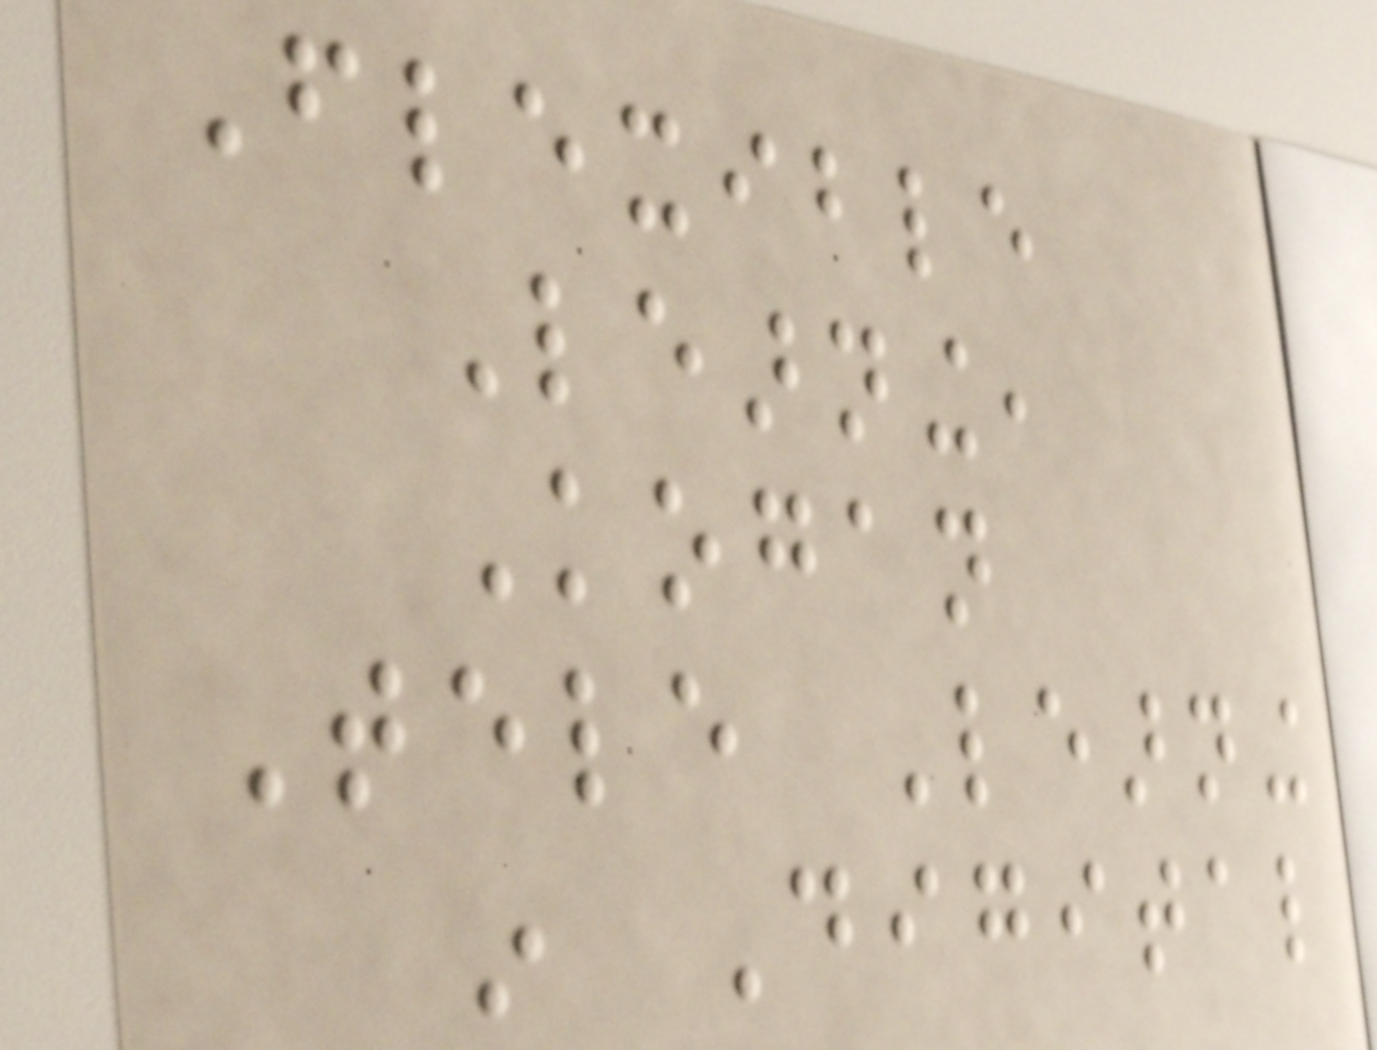Flexible
Learning,
Kogan
Tele Learning
in Digital
